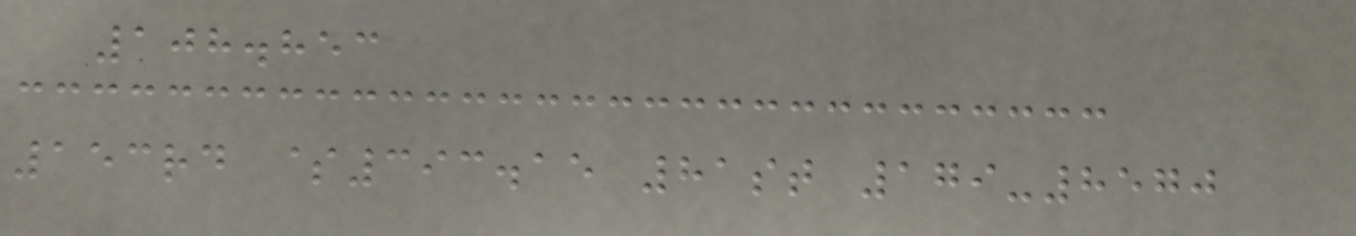108.853
153rd $393.15 81st 179-8570
